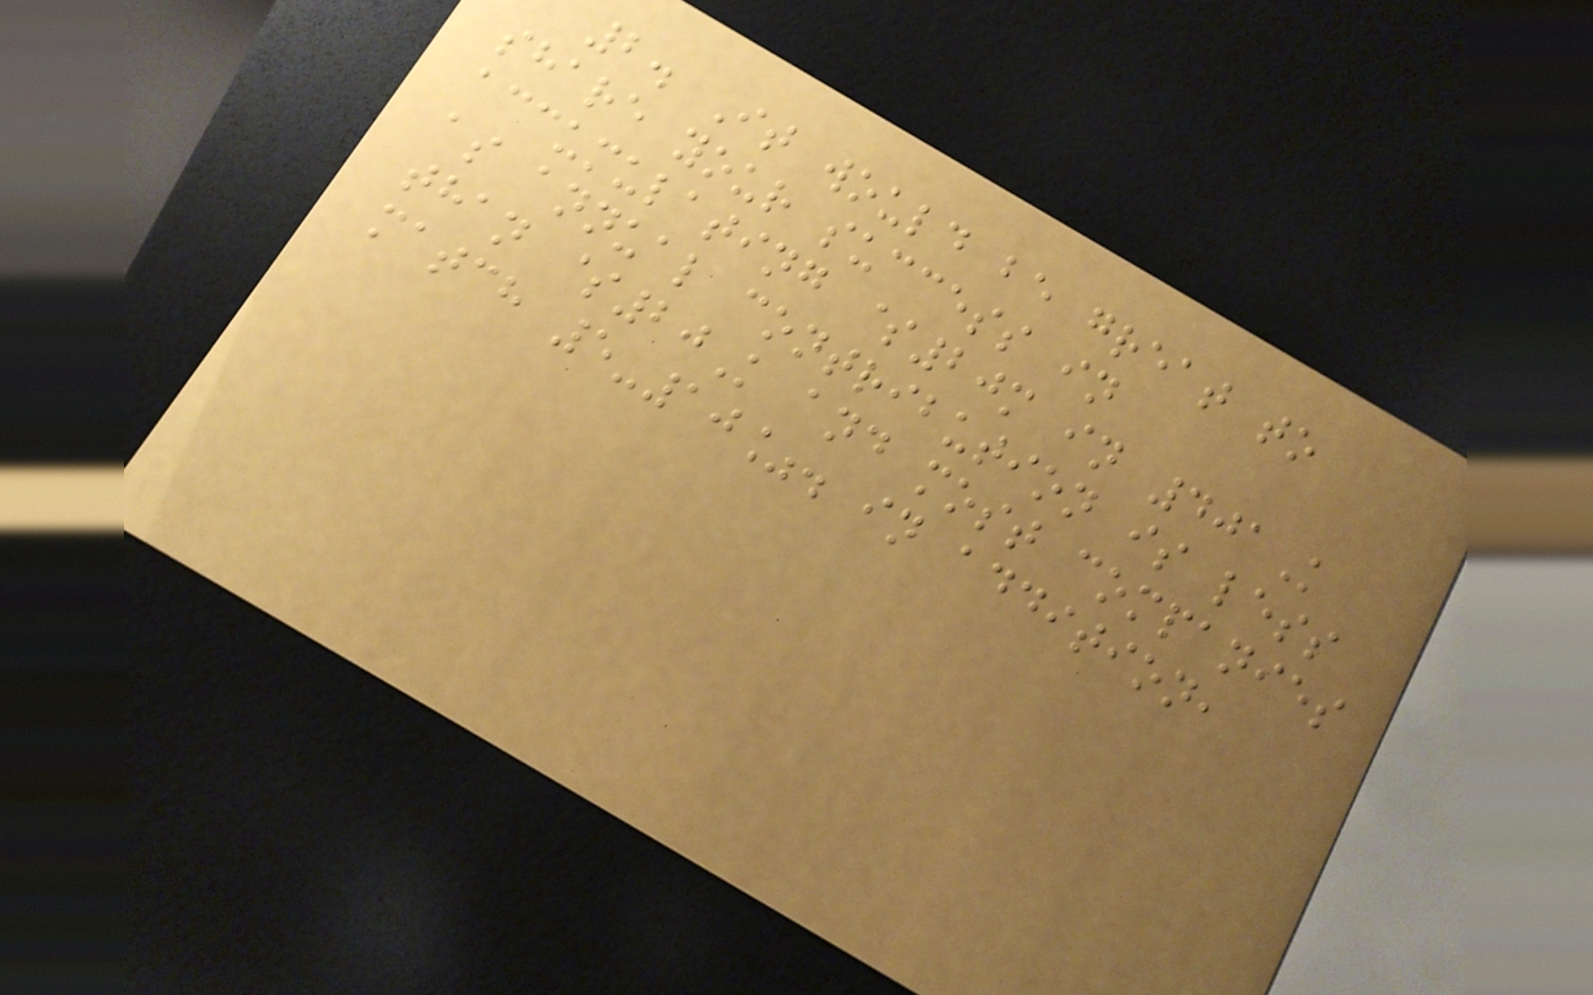2. It would be great to
share your success in
accumulating $20m in 401K
as annual contribution is less
than $20K and most companies
match 5-10%. in addition,
